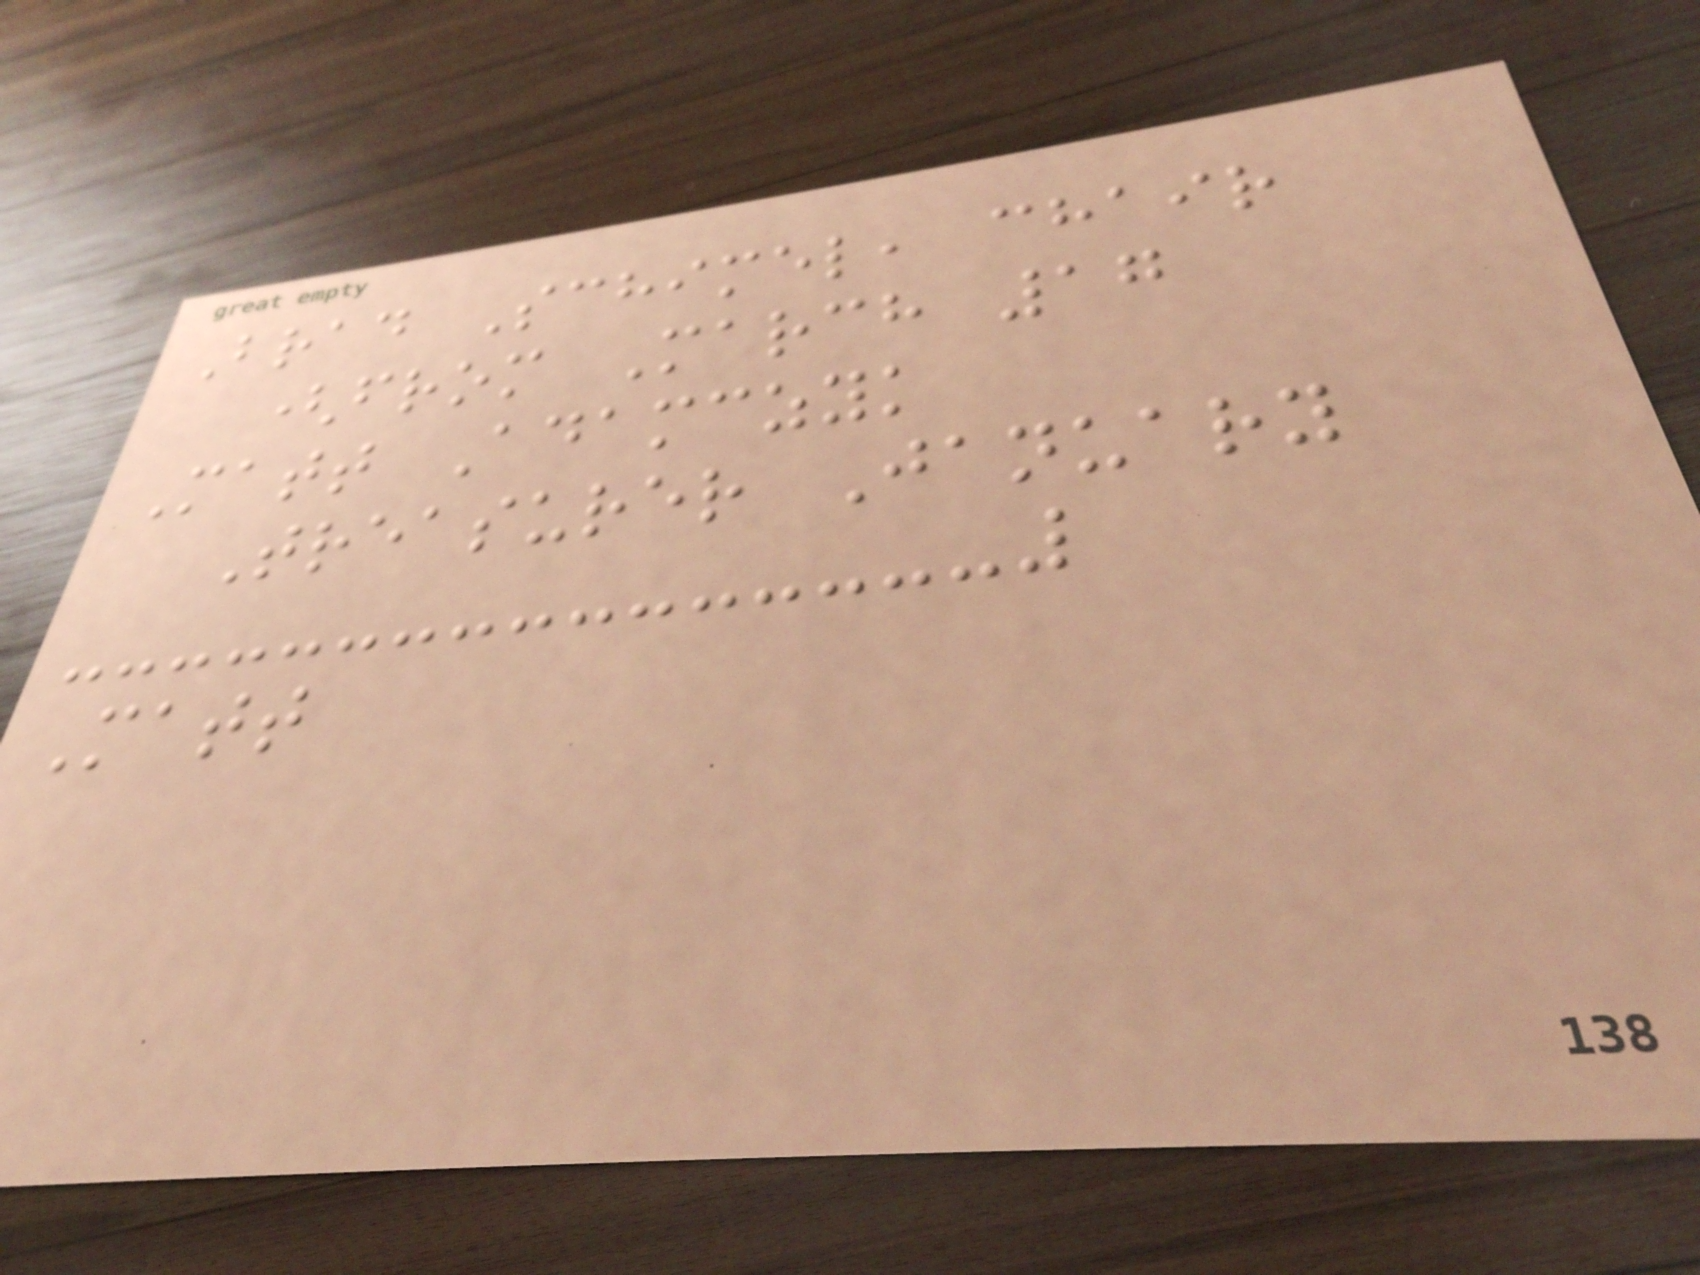Brad Schimel, chair
(from March 17
Matt Adamczyk
Treasurer January
Matt
